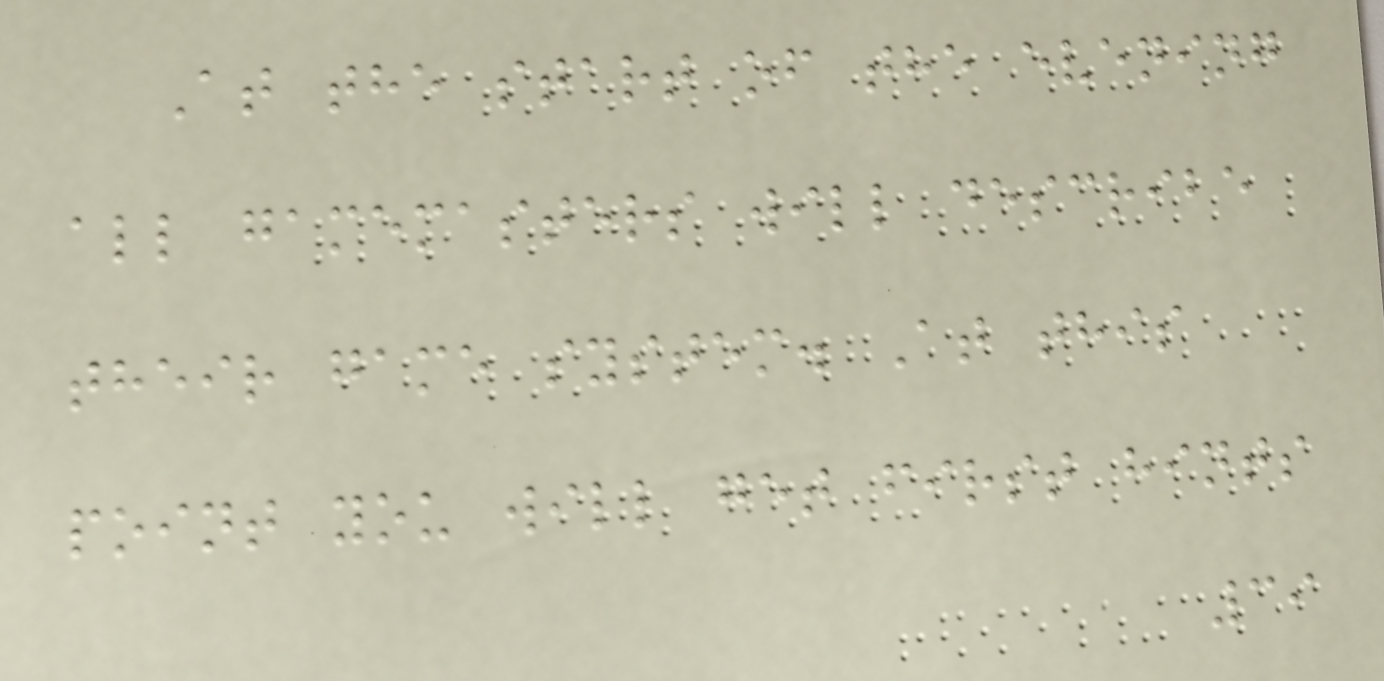At the start of the evening
all gamemasters will describe
their game system. At this
point you will get first hints
39
